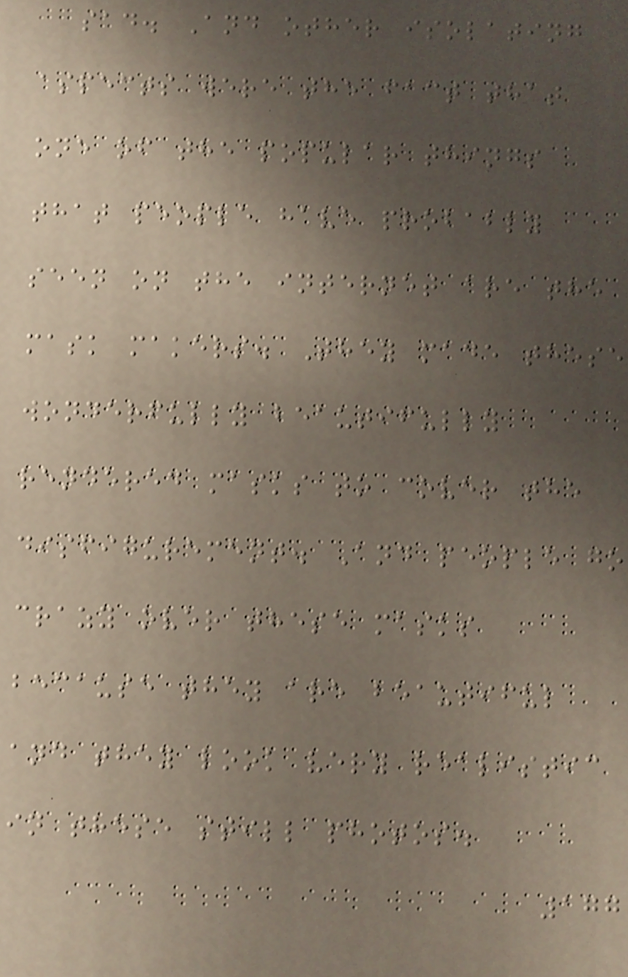sad. And other isolating
aspects were the fact that
one of the popular things
that people have probably
seen on the internet are the
mask makers. They made these
wonderfully beautifully
rendered masks to cover the
disfigurement. And people go
crazy over these masks
because they are beautiful
and they look very realistic
in these still photos.
177
